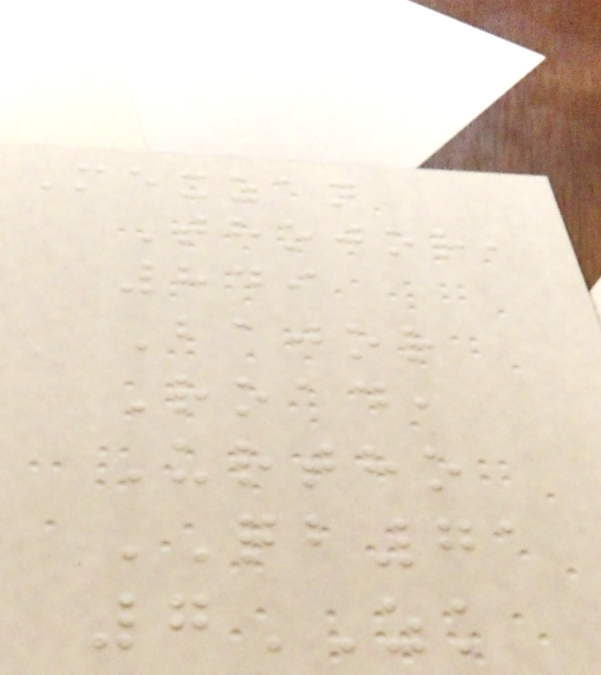Mexzan
Thojor,
849
Bajor
Road,
Urtho
QB71
7ZK
